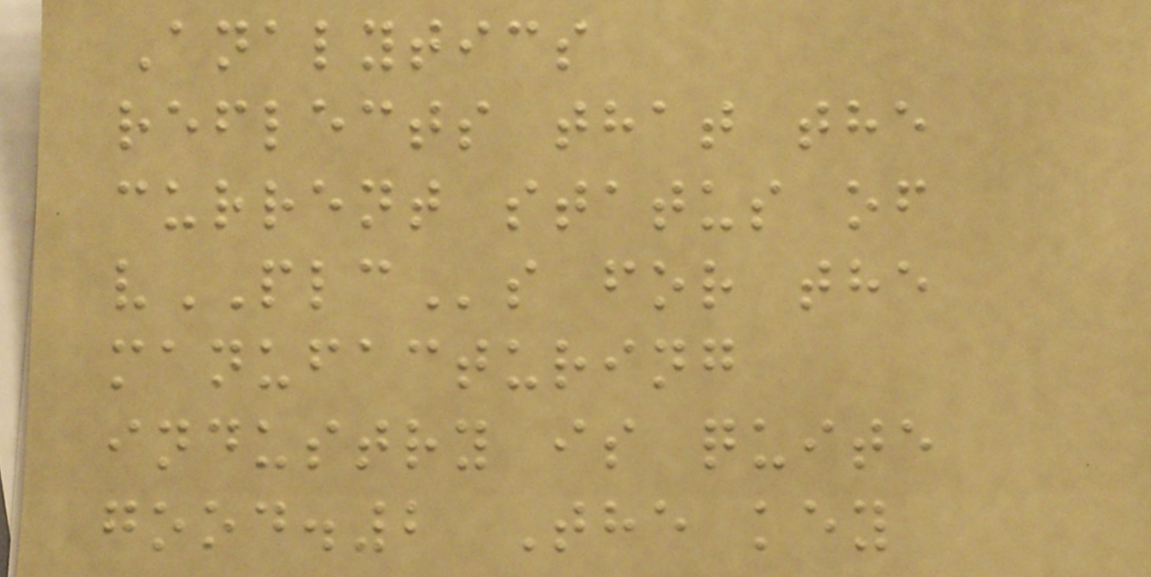Analytics
reflects that the
current status of
vPLCs for the
manufacturing
industry is quite
good.2 The key
